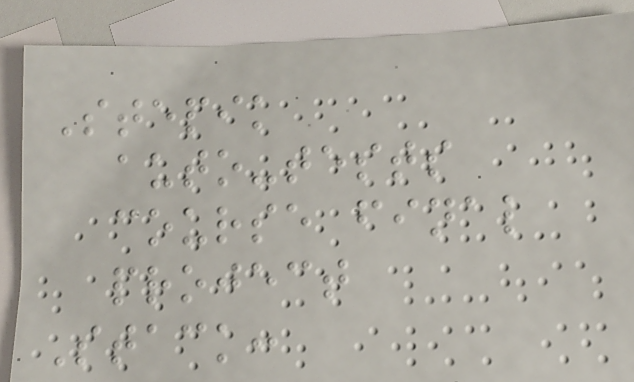Stepik
auto-tests
course final
project
Stack:
